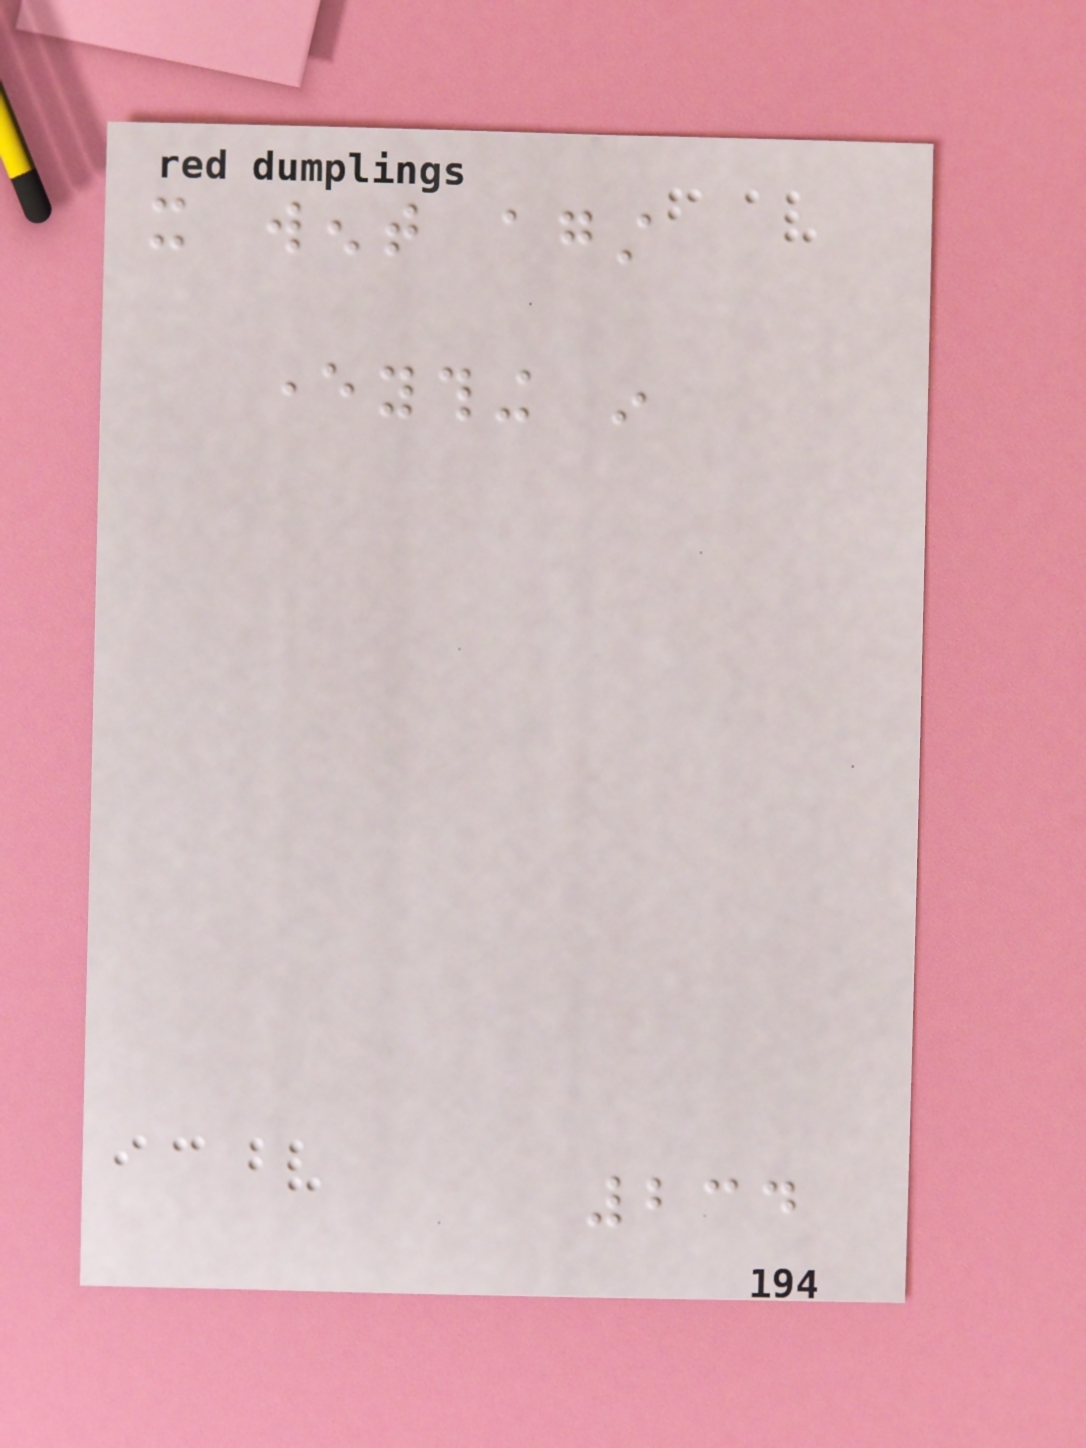it went against
everything in
234
